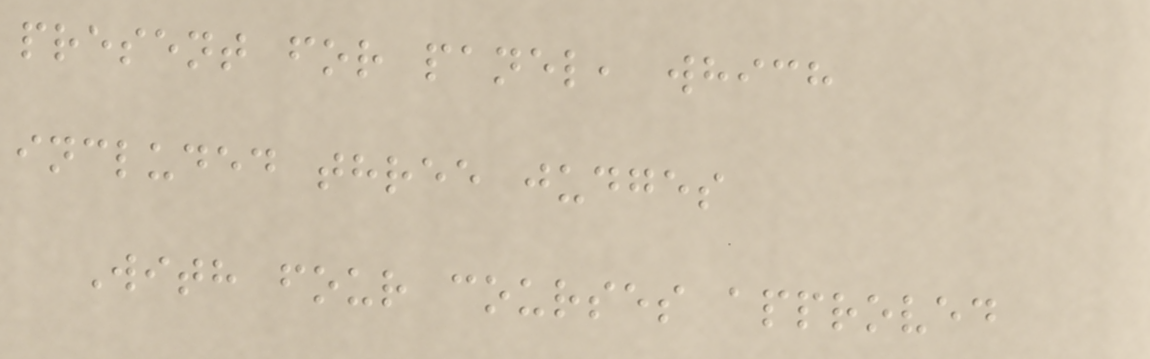present for panel, which
included three judges
With four courses approved
